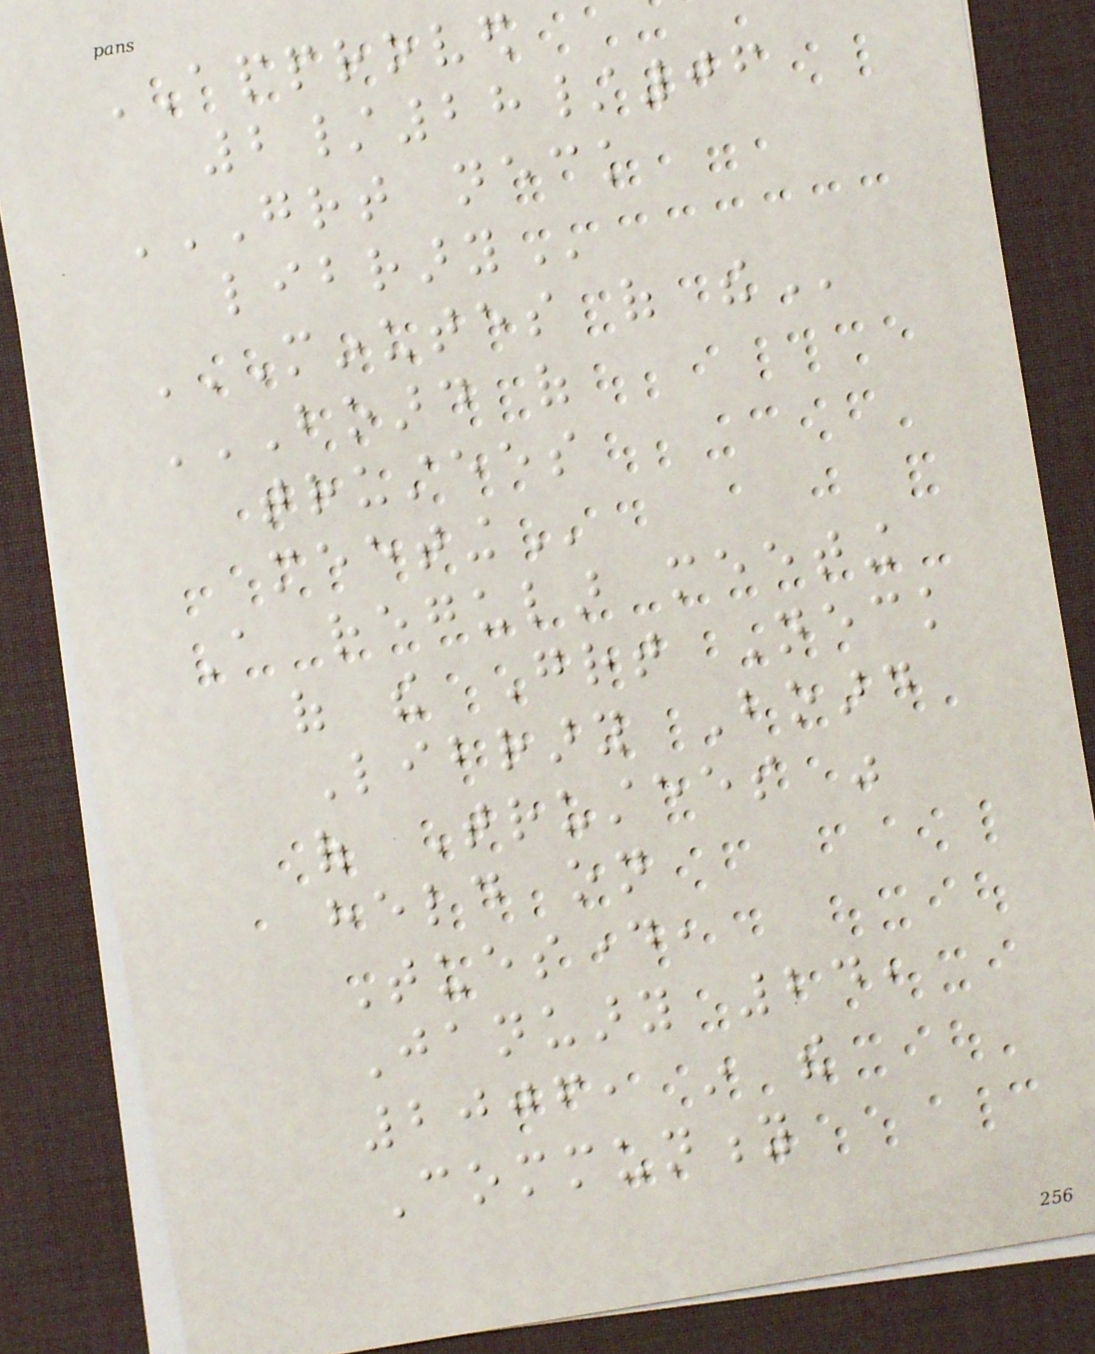APPROVED
2/28/06
GREAT NECK
LIBRARY
MINUTES OF THE
BOARD OF
TRUSTEES
MEETING
A regular meeting
of the Great Neck
Library Board
of Trustees was
held on
Tuesday,
January 24,
2006, in the
Community
